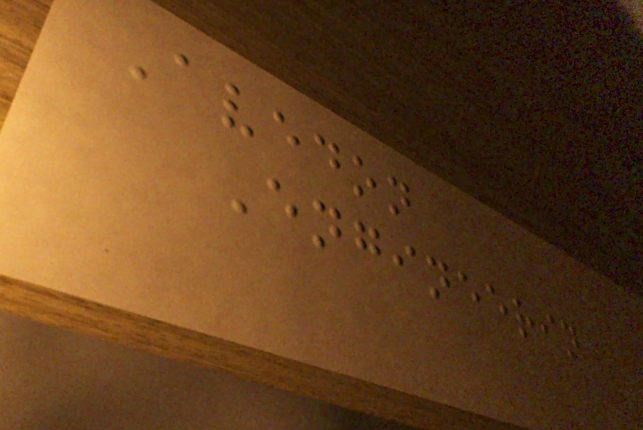Avedon
Engineerin
